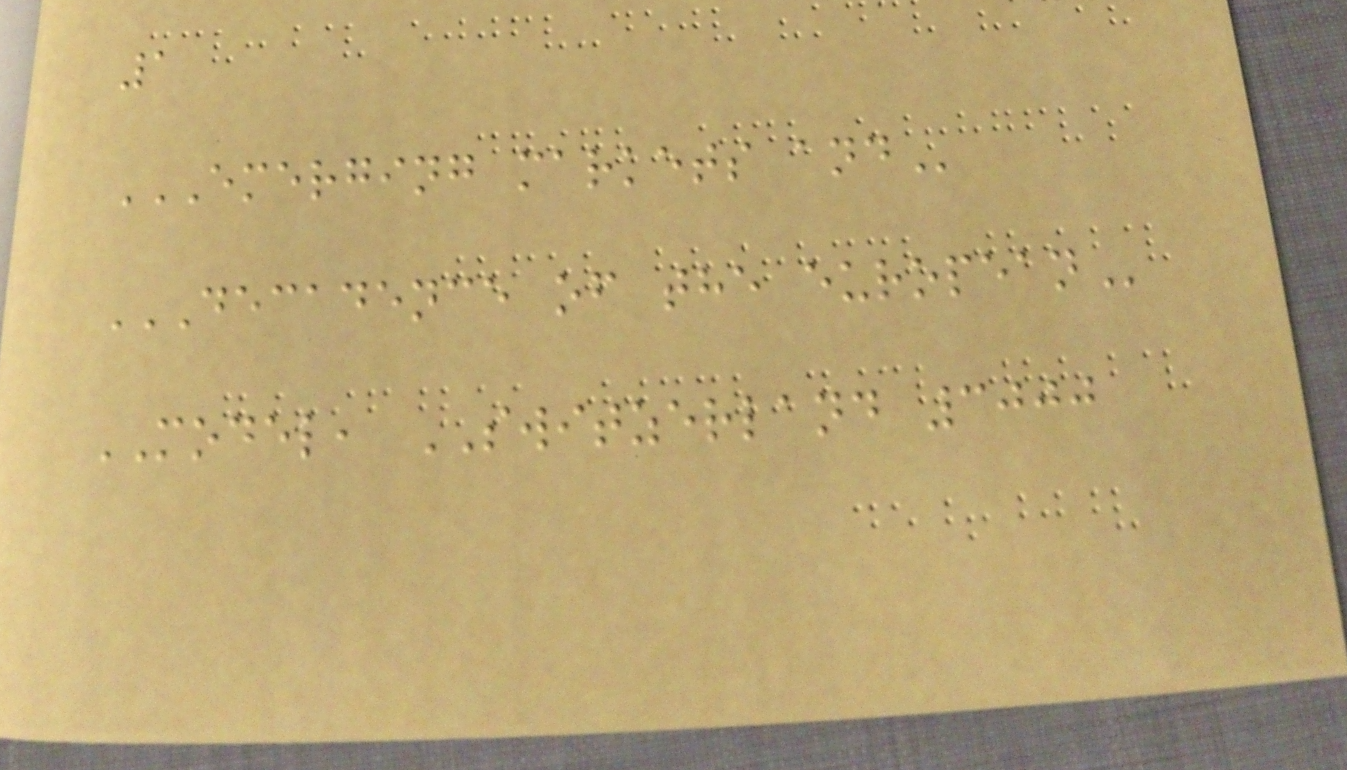1
EMERGING MARKETS AND
DECADENCE OF THE EUROPEAN
MODEL, SWITZERLAND 3000
